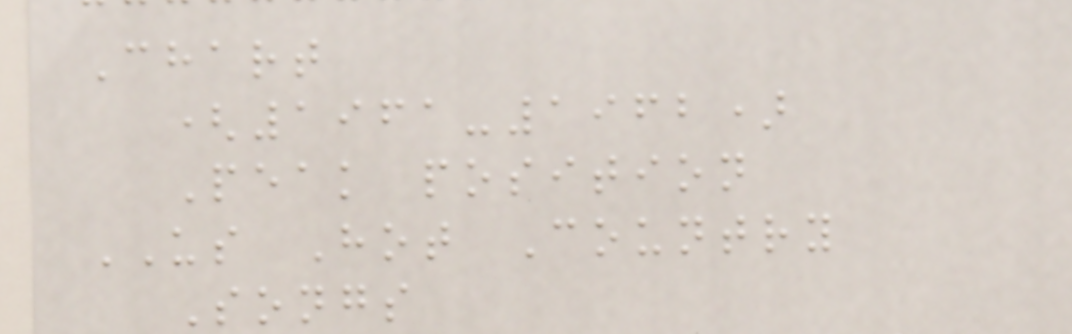Chart
(1961-1962)
Peak position
US Hot Country
Songs
